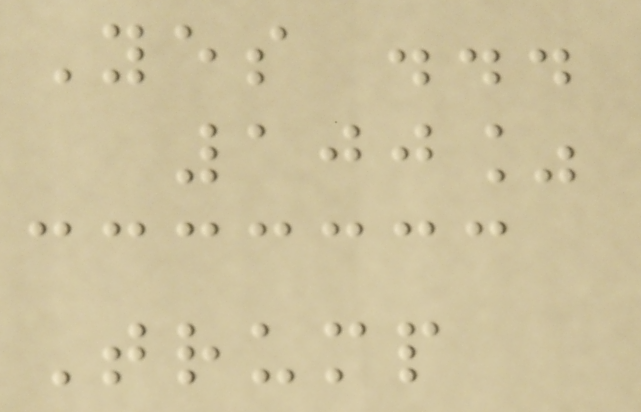Yes ...
100%
Trump
